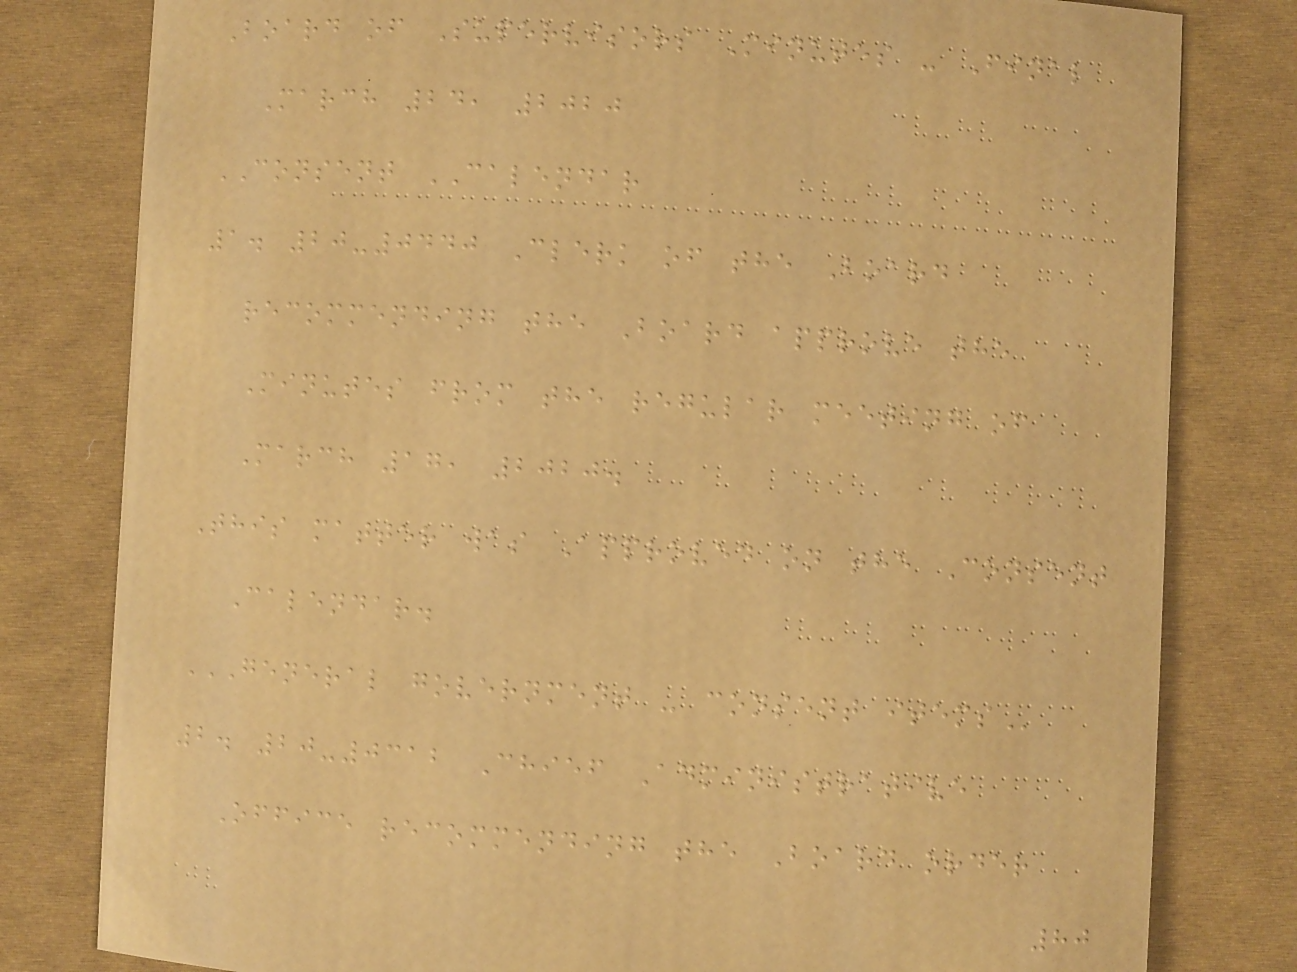Board of Supervisors Minutes - Final
March 24, 2020
CONSENT CALENDAR
1. 20-0440 Clerk of the Board
recommending the Board approve the
Minutes from the regular meeting of
March 17, 2020.
This matter was Approved on the Consent
Calendar.
GENERAL GOVERNMENT - CONSENT ITEMS
2. 20-0312 Chief Administrative
Office recommending the Board order
80
